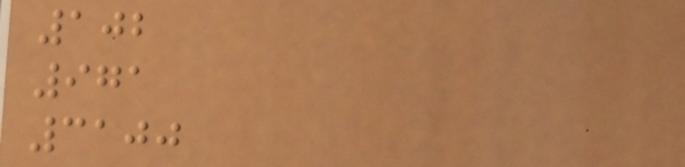102
971
3100
